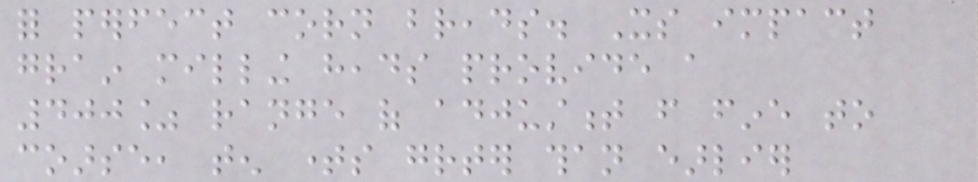for perfect corn breads. Its impact
grain milling heads provide a
400% range of adjustment from fine to
coarse, ten times greater than earlier
